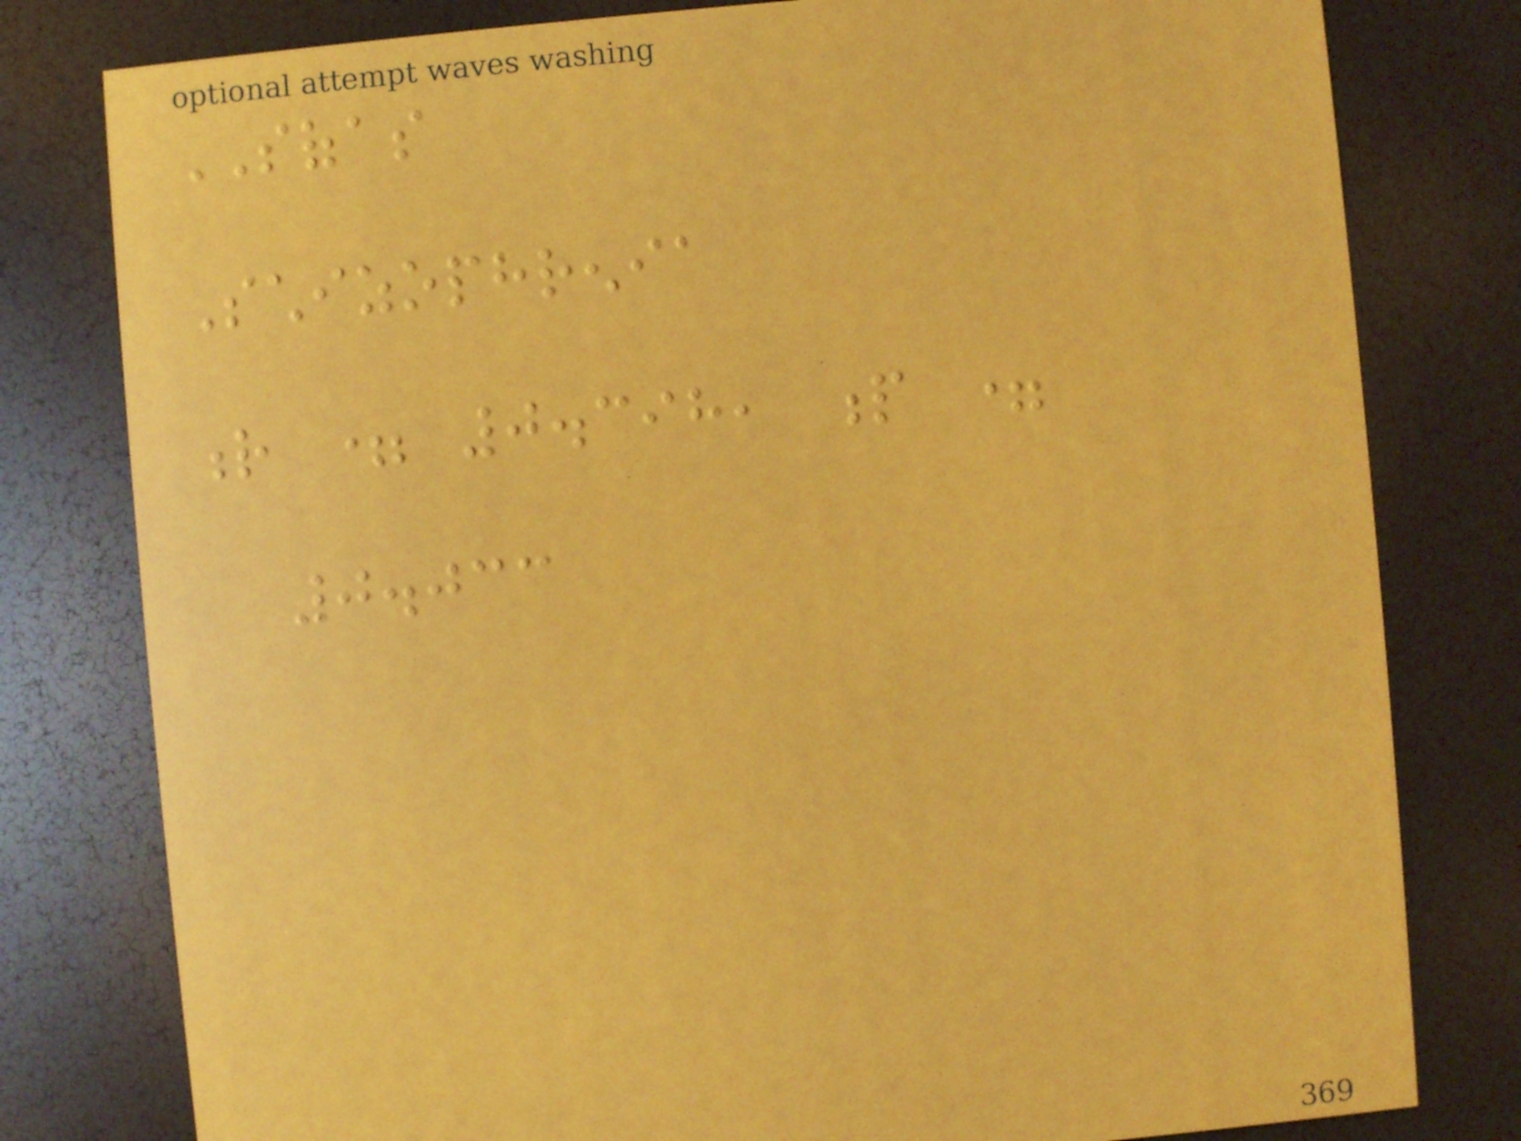SOFAS
Schizophrenia
r = 0.398, p =
0.033
